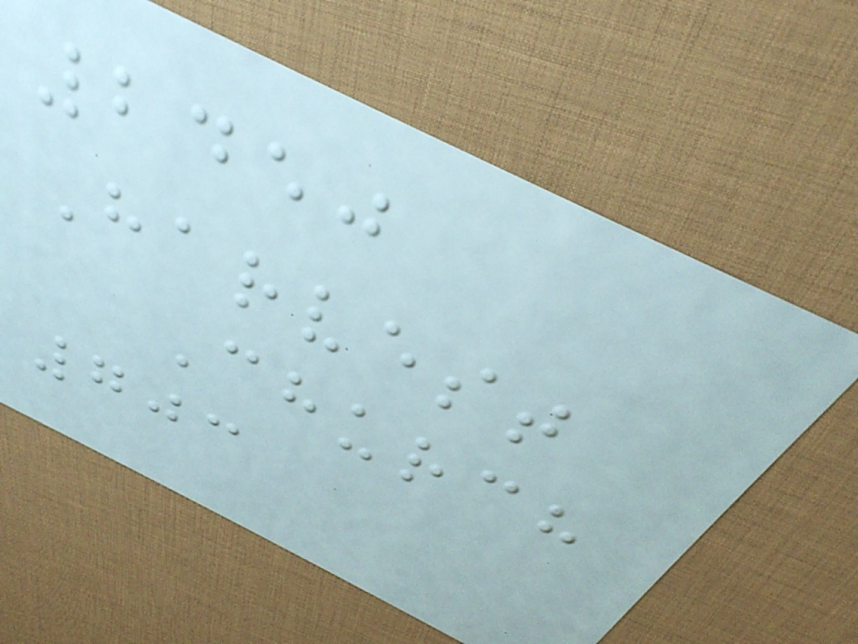2450
Harvest
Church
703
